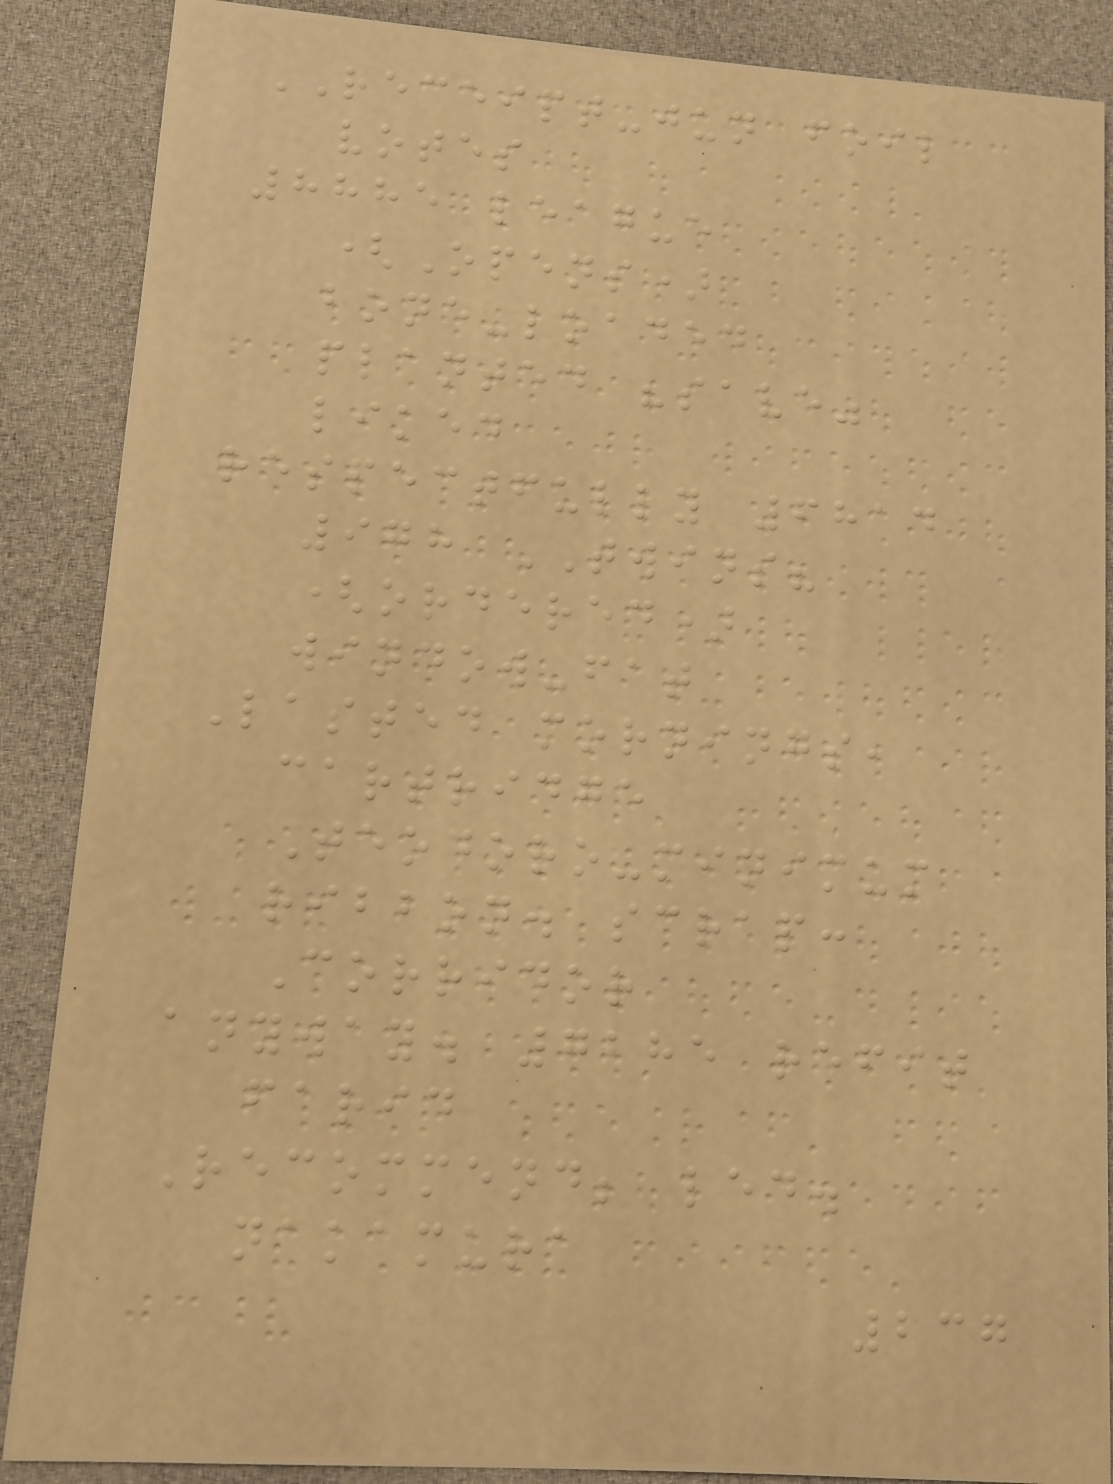RECEIPT-jun foil
votes
8885 league
(Opens)
bone-loaded
planted "save"
liked
respectfully 6814
978 TWINS?
(ordered)
window-fat
Lasted mornings,
cartridge
Teodoro-minimum
ribbon. scrap:
Corridor
anyway. 7285 refit
farid
Recommend; led.
nakamura
237
